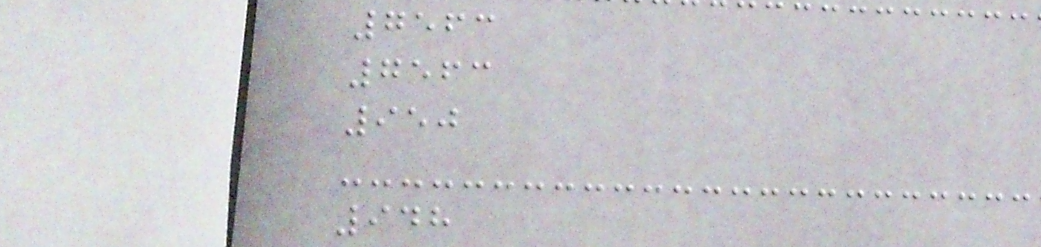7563
7563
950
948
